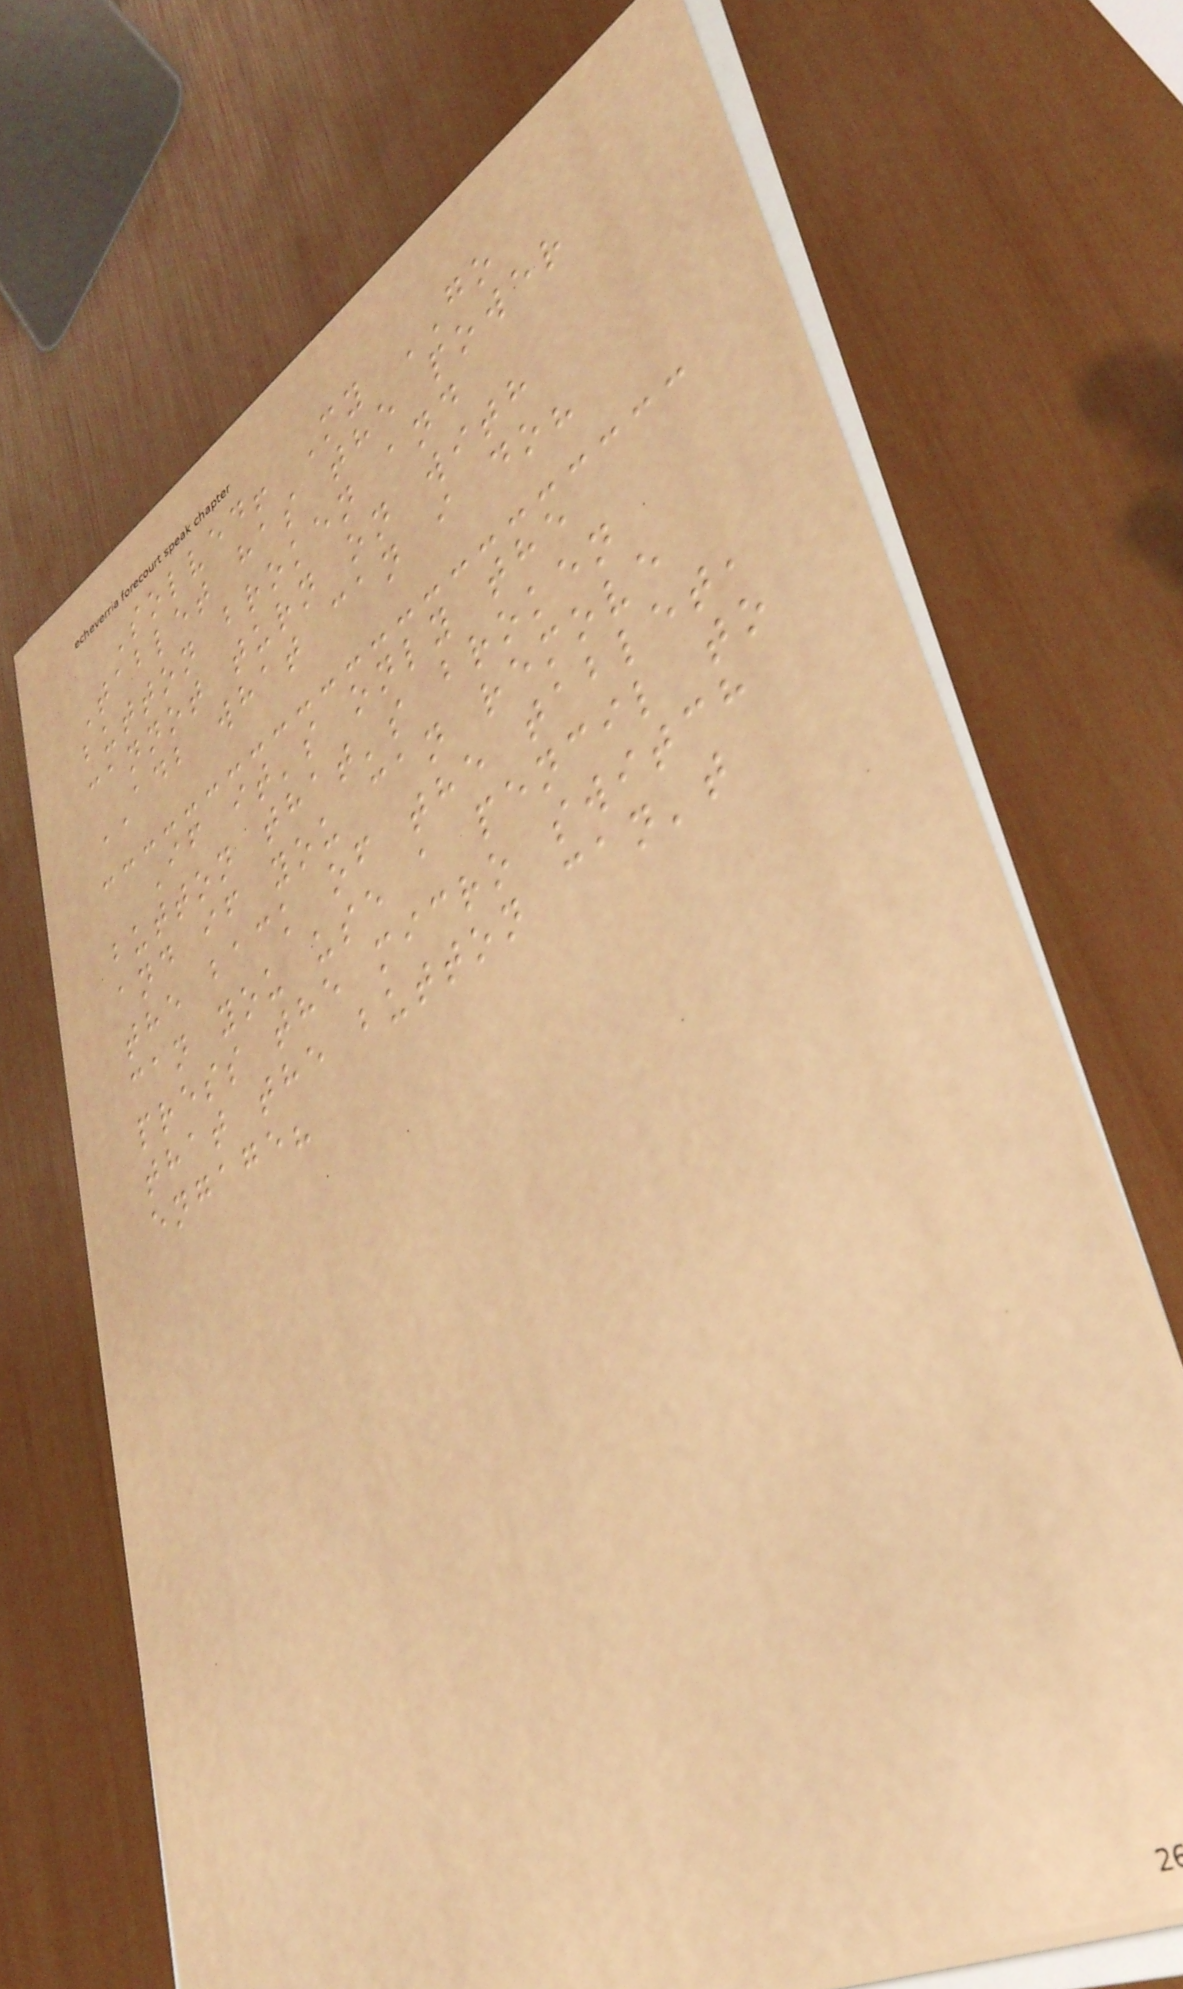Solved! My GO
Tablet has the power
button broken and
cannot turn on with
ADB what can i do?
If it's only the
button that's broken
and if you can remove
the back of the tablet,
can you use a pencil to
press the micro switch
that the button can't
engage?
